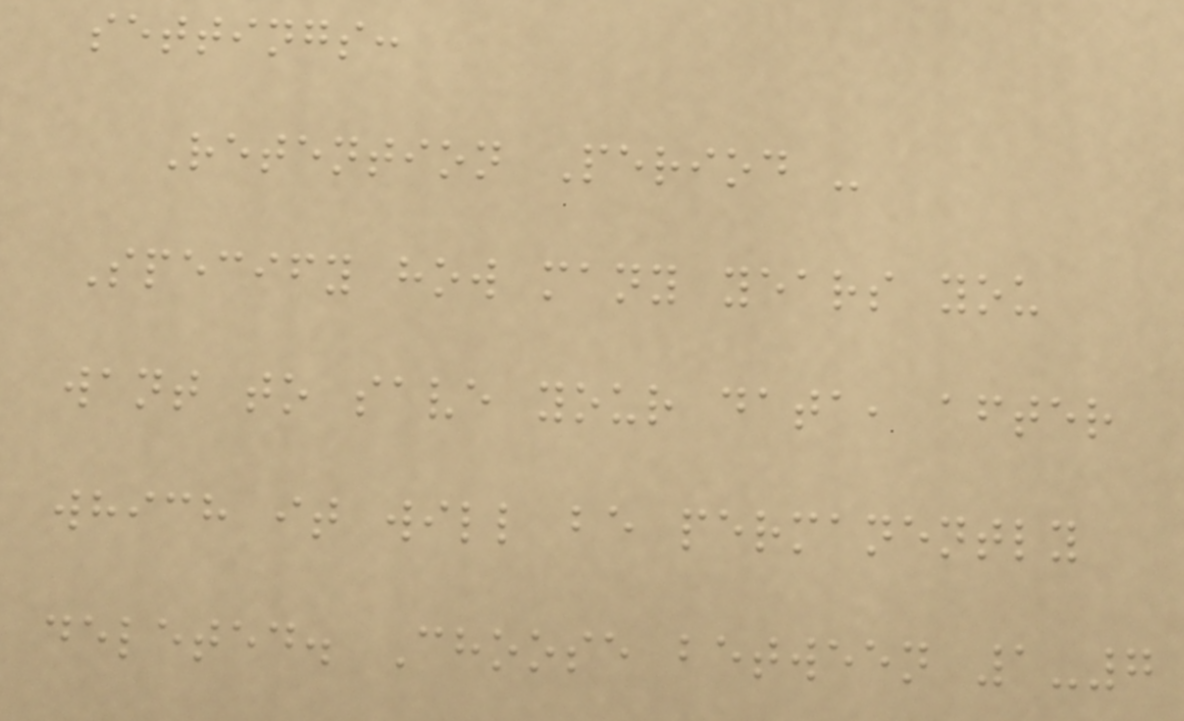settings:
Retention Period -
Specify how many years you
want to save your data, after
which it will be permanently
deleted. Choose between 1-7
